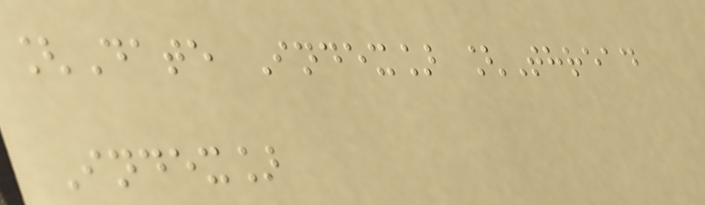[Date Index] [Thread
Index]
